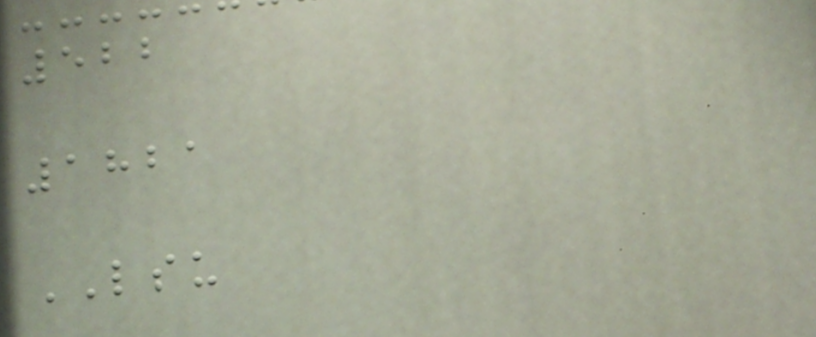522
1821
LSU
